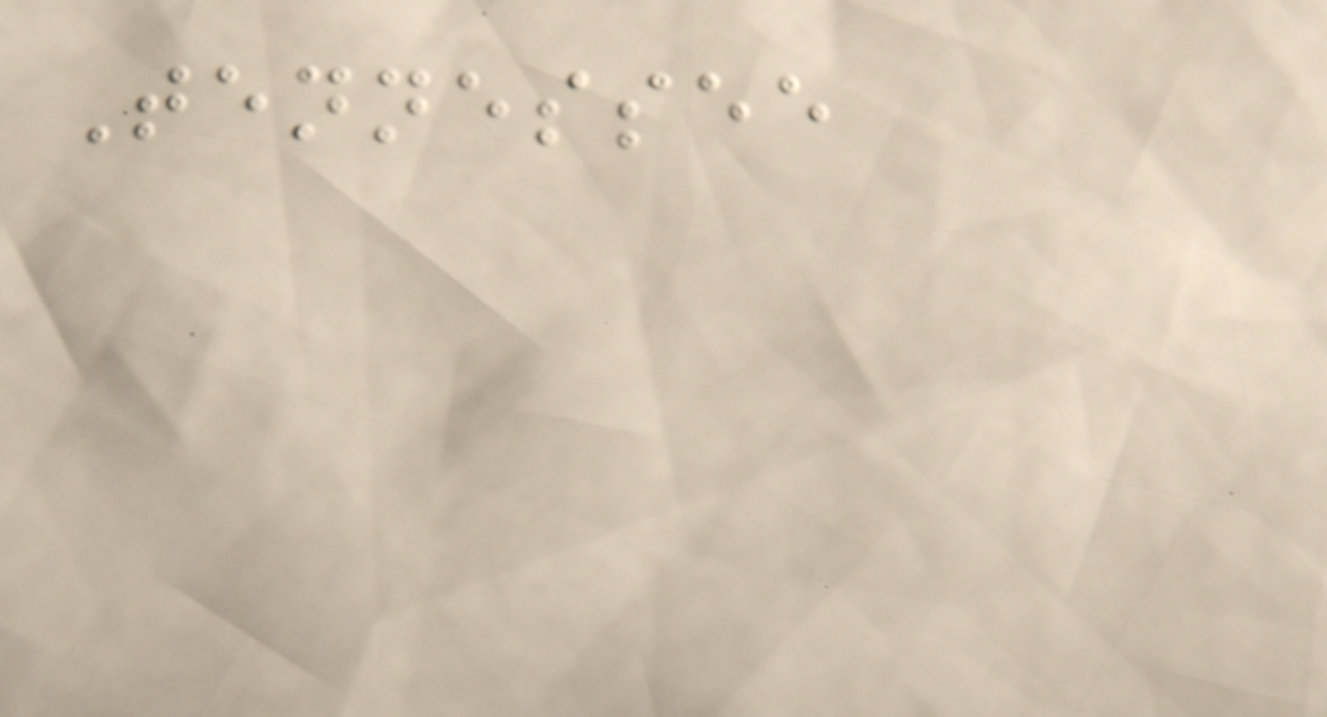Tennessee
